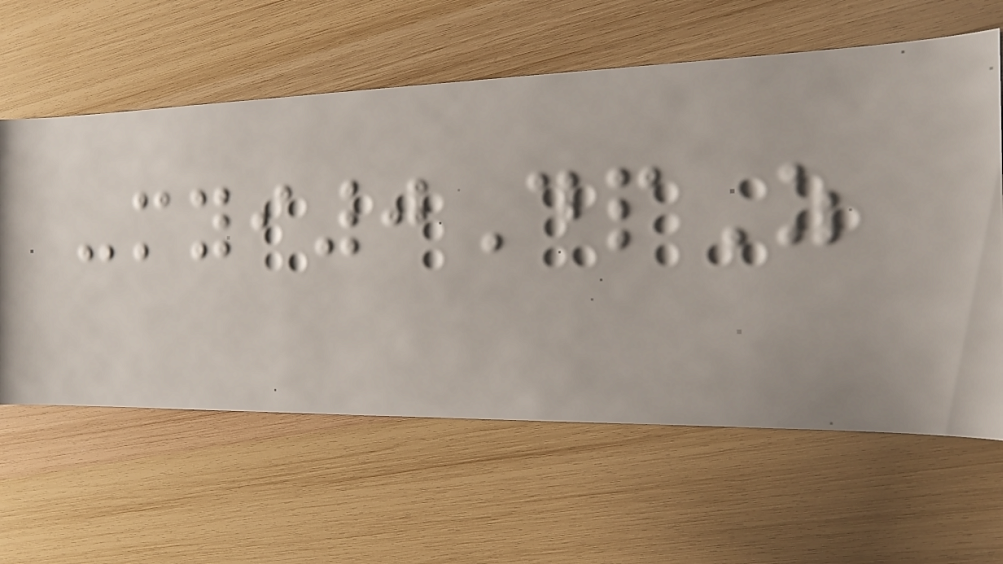-myi0DpZ
